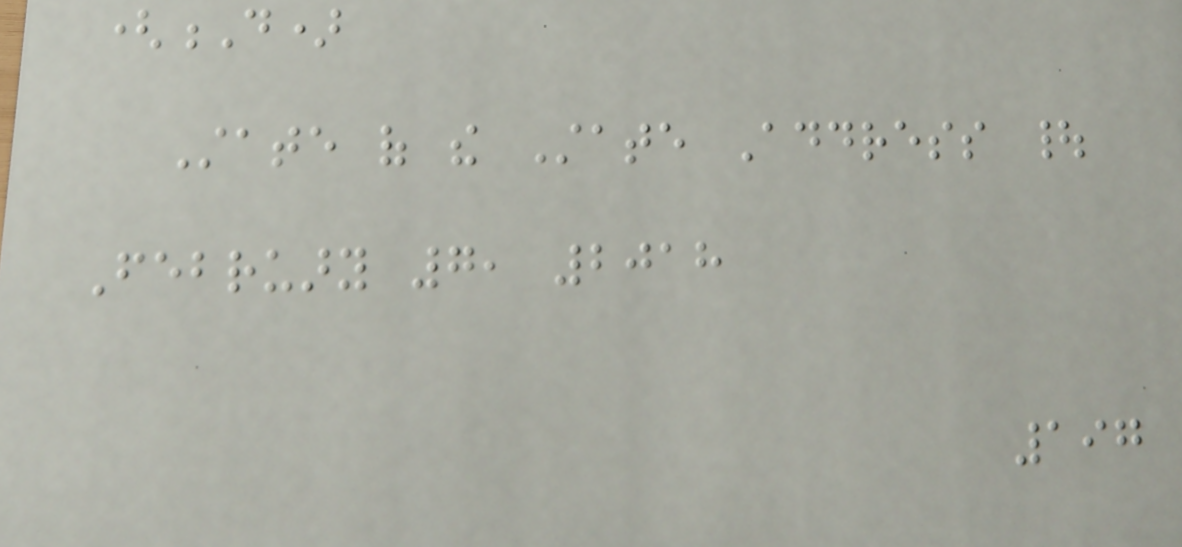(D)
State of the State Address |
February 7, 2018
197
